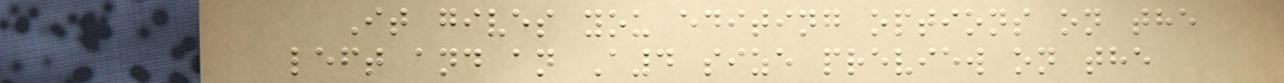It gives you editing options on the
left and an A4 size preview on the
